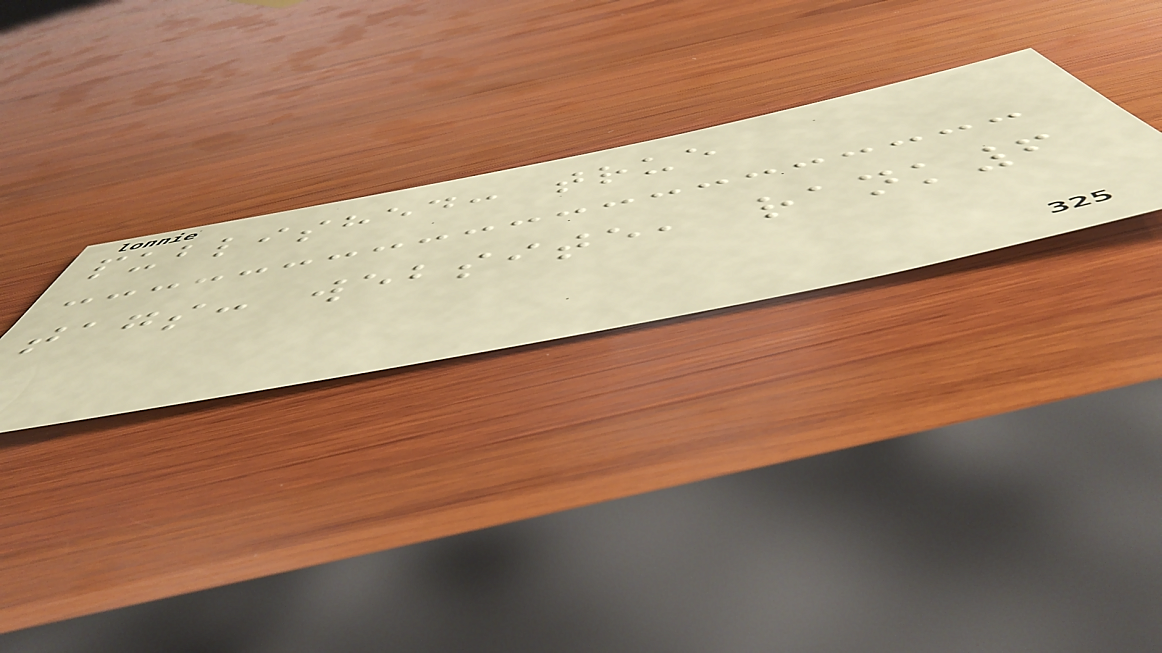published: true
tags: website, rank6
